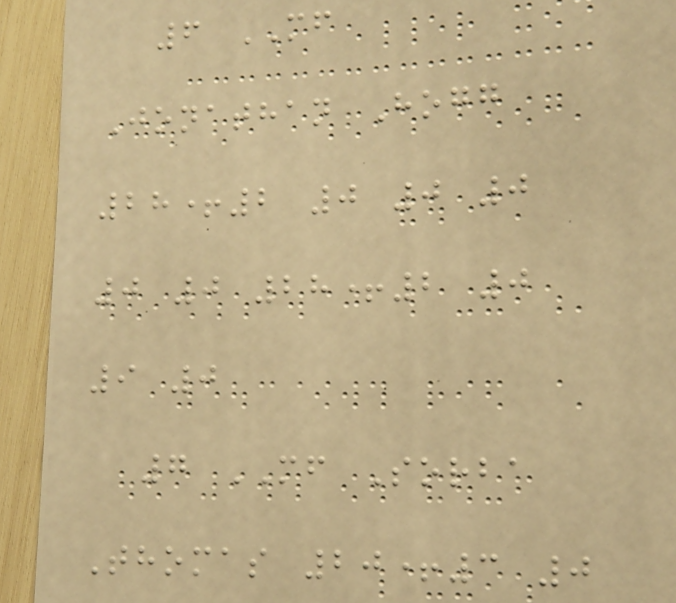6 MF
Jonathan Hogg
28+2 0 0 0
0 0 28+2 0
9 0
7 MF Sorba
Thomas 20+3 0
